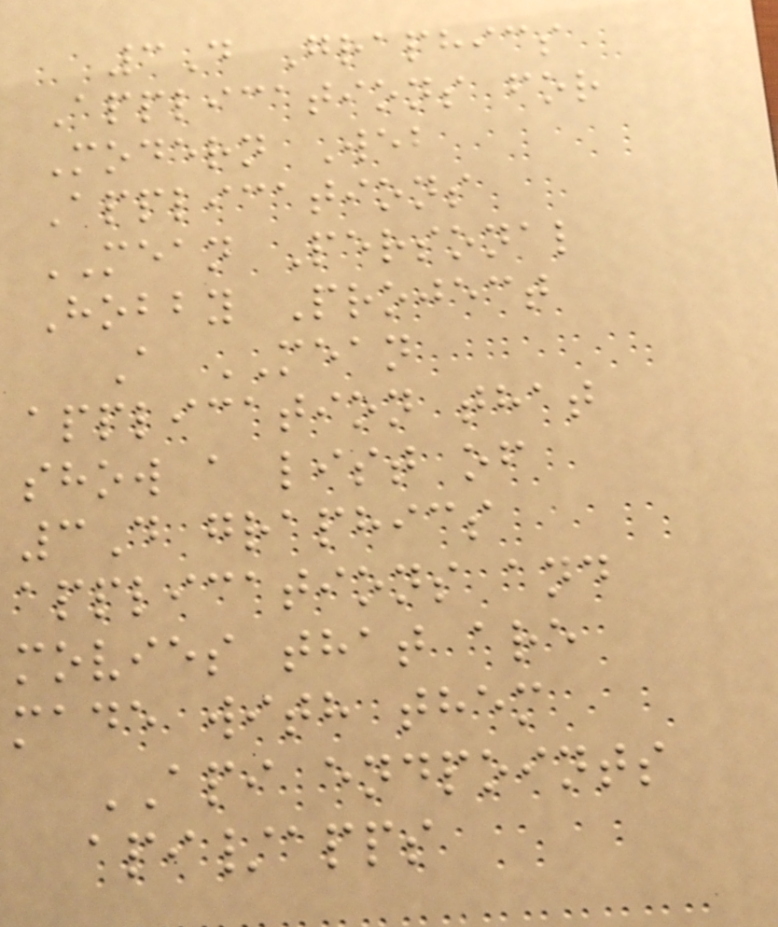3D Graphics
Applications for
Modern Web
Applications
MEAN Personal
Hobby Project
A MEAN
application that
show a list of
3D graphics
applications and
movies that are
made with them
API endpoints
api/apps
